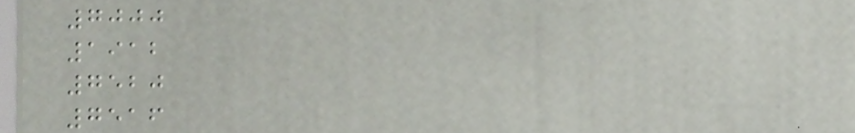7000
1912
7520
7516
